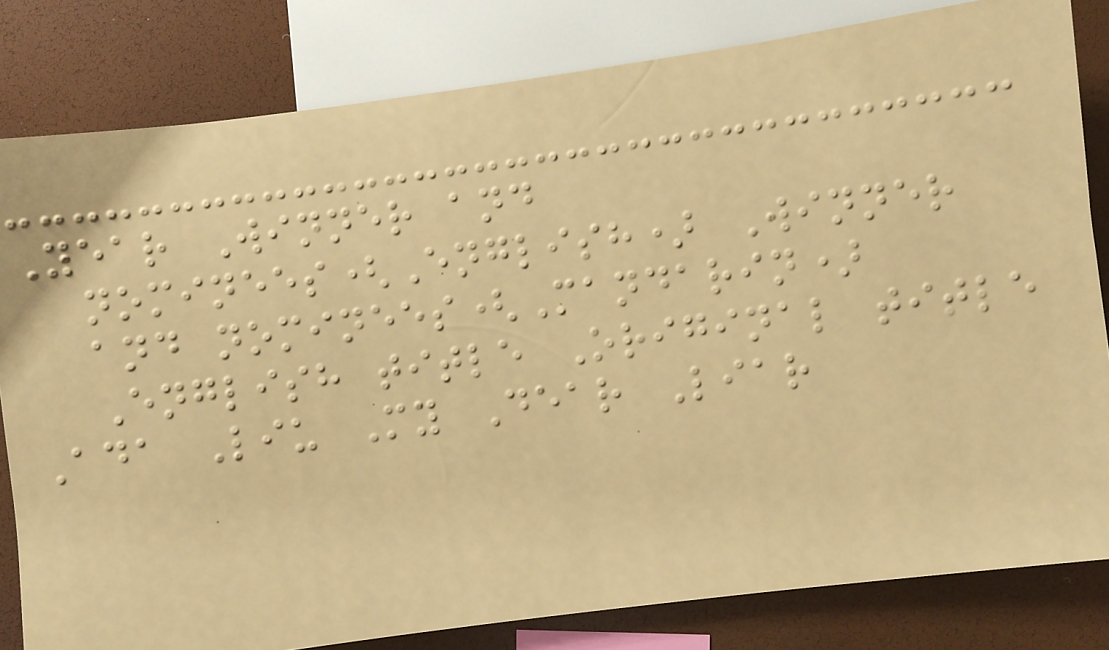Year Winner and
nominees(English) Winner
and nominees(Mandarin)
English title Original title
Ada Liu My Dear Liar
